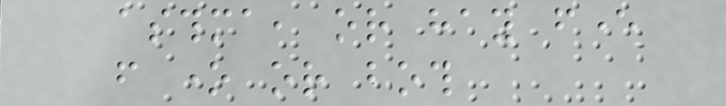asthma, or hay fever
from one or both
